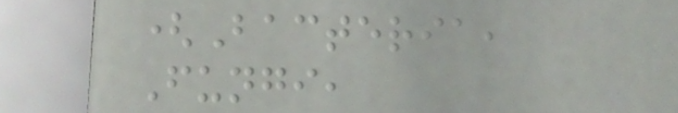(Bacteria,
Fungi,
